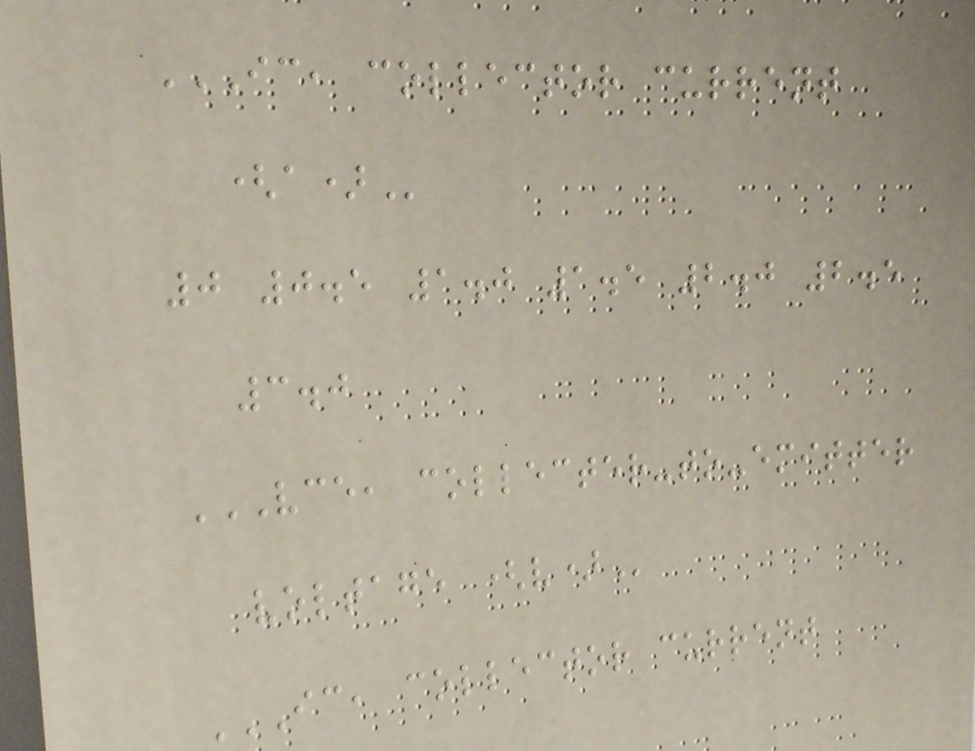IC, COLLECTOR CURRENT
(A)
0 0.5 1.0 1.5 2.0 2.5
3.0
VCE, COLLECTER-TO-EMITTER
VOLTAGE (V)
IC, COLLECTOR CURRENT
